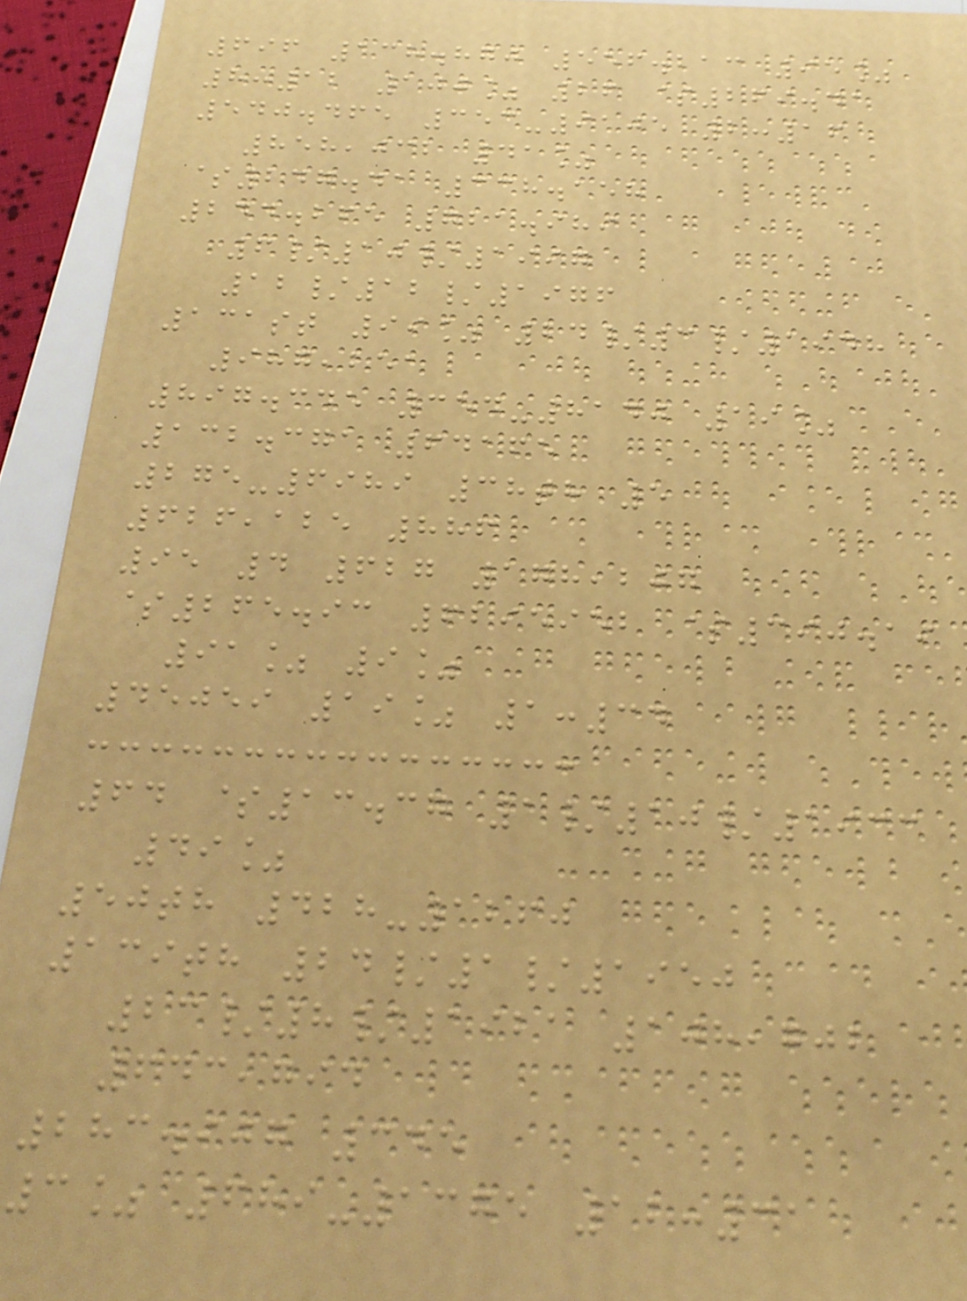696 138.870 556.213 95%
8:12 100% 26 $269.41
540.465 353-9105 2:16
858,032 41%
$247.41 338.158
244.265 721.989
6/10/1997
12/12/1976
131st 99% 24/3/1948
987,251
897.345 354-8140 19%
132.371 64165
275-6989 38th 5
626,125 886
95 4 627 178,207
$265.93 6295952 $390.19
91% 9%
45059 19% 1:34
64 $13.37 1/10/1933
49%
50th 428-1260
139th 24/1/1950
23/8/1921 108,702
643,794
283.907 345
3% 689-1375 12:31
